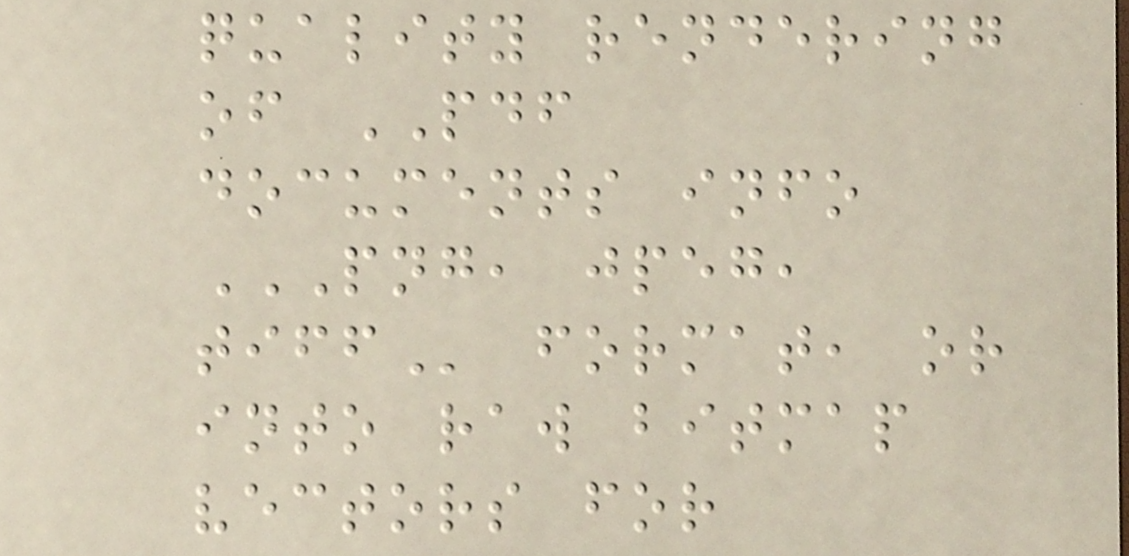quality rendering
of PDF
documents info
PNG, JPEG,
TIFF format, or
into raw bitmap
vectors for
